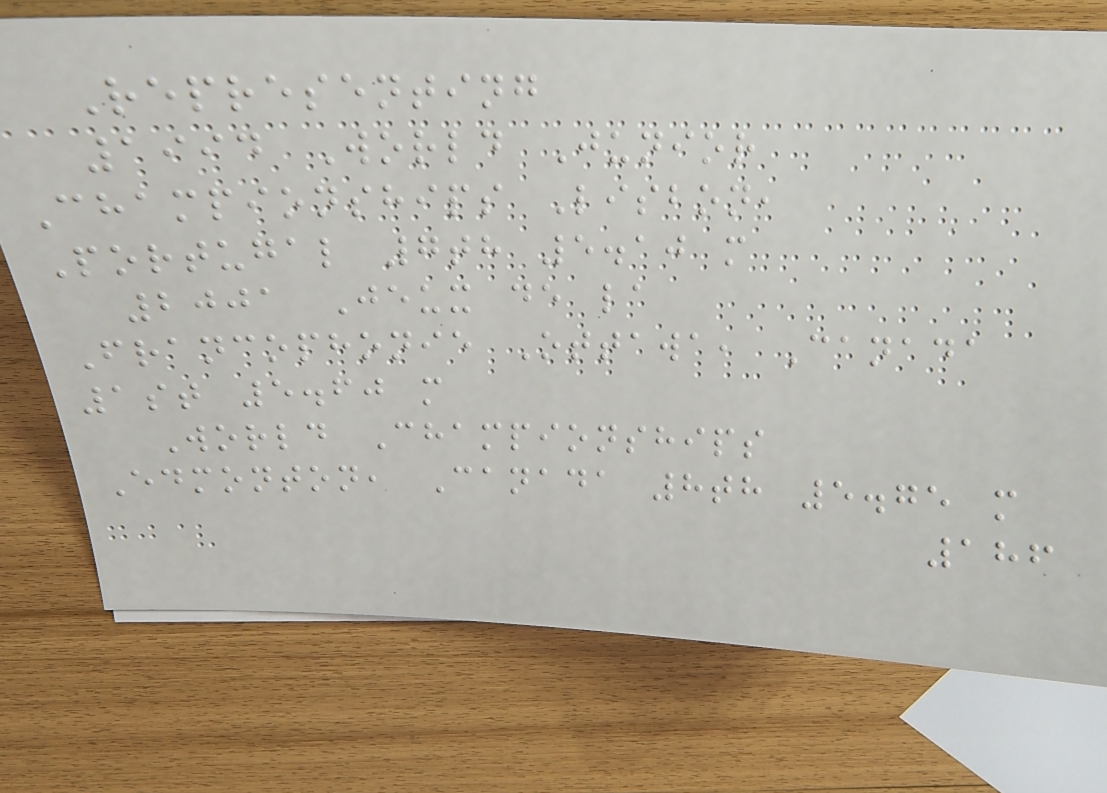Representing
1994 World Junior
Championships Lisbon,
Portugal 7th 5.10 m
2001 Jeux de la
Francophonie Ottawa, Canada
1st 5.60 m
World Championships
Edmonton, Canada 8th 5.75 m
186
